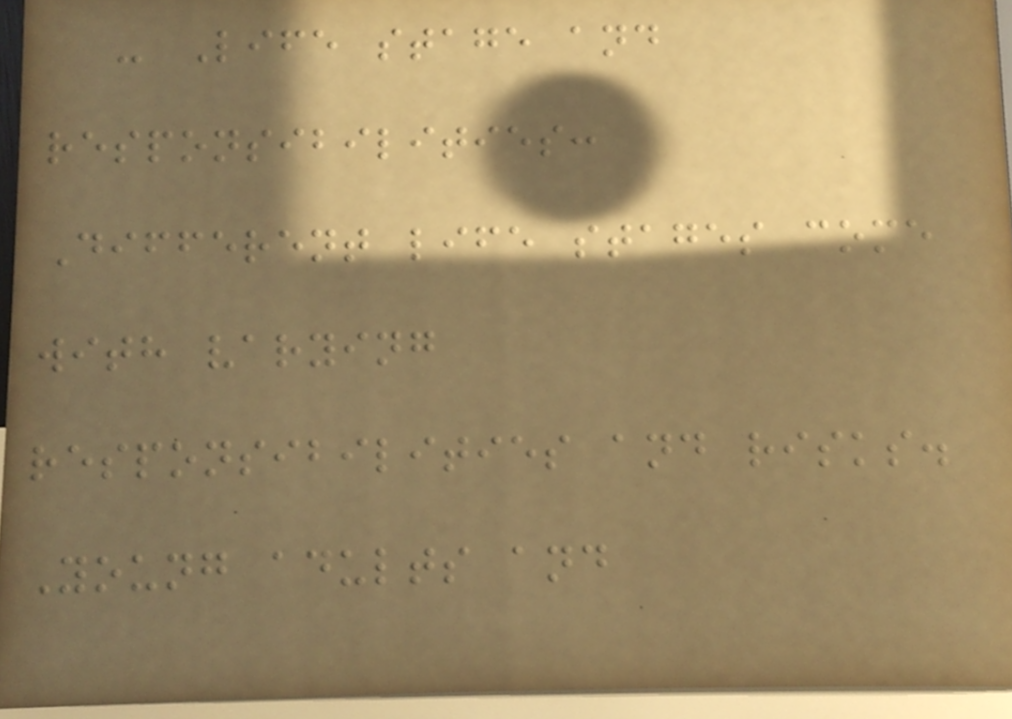- Life stage and
responsibilities:
Different life stages come
with varying
responsibilities and risks.
Young adults and
